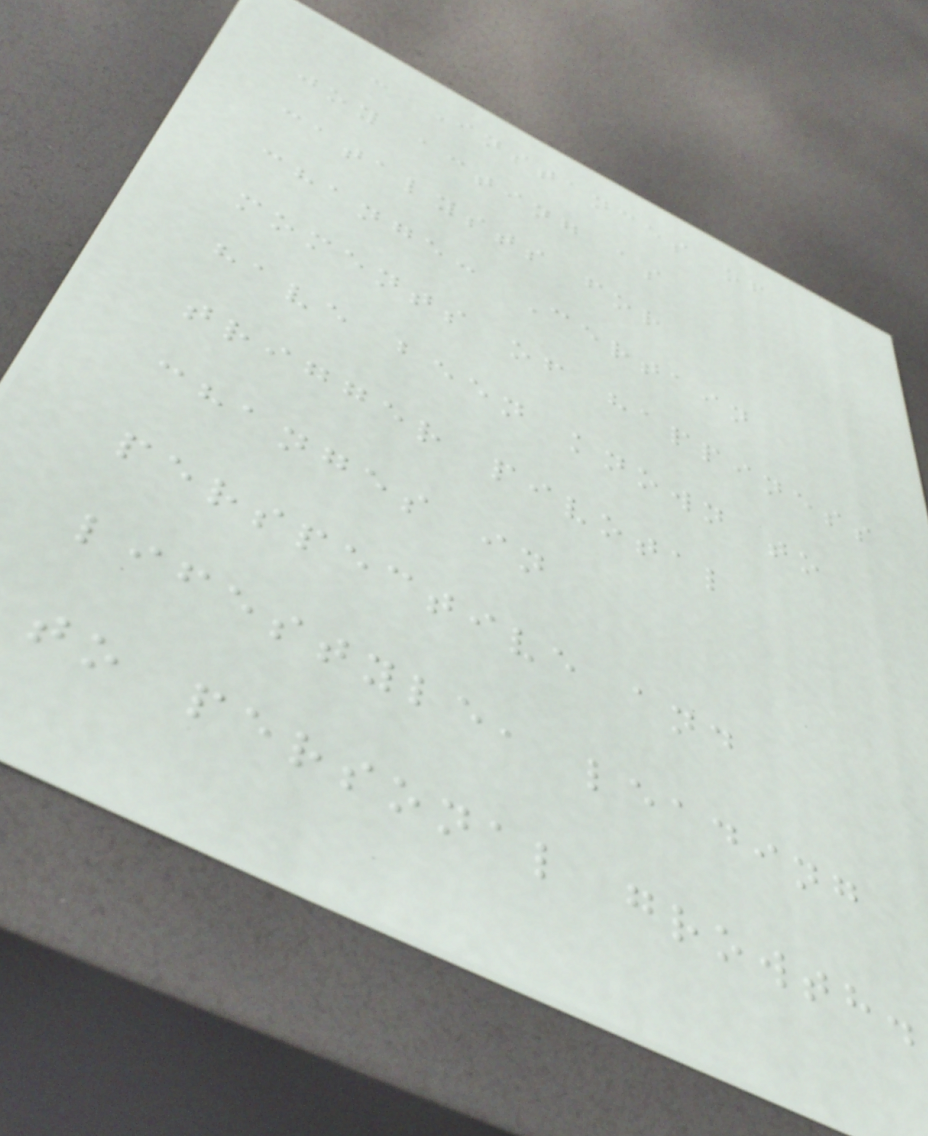- Instances of
joy acting as
catalysts for
change: Certain
moments of happiness
have been known to
trigger pivotal
changes in
perspective and
lifestyle, leading
to personal growth.
